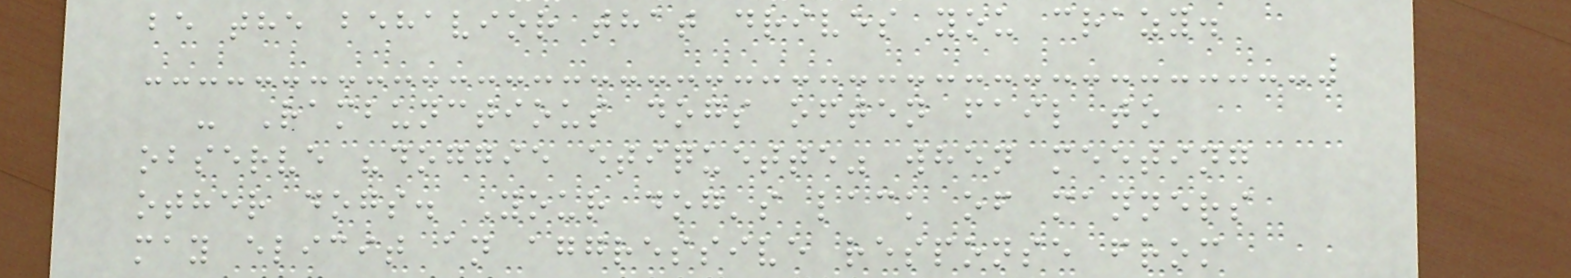be the behavior that drives you crazy.
- Rambunctious dogs often fail to
observe "doggie etiquette" when meeting
other dogs. Your dog's lack of manners
may elicit an aggressive response from
